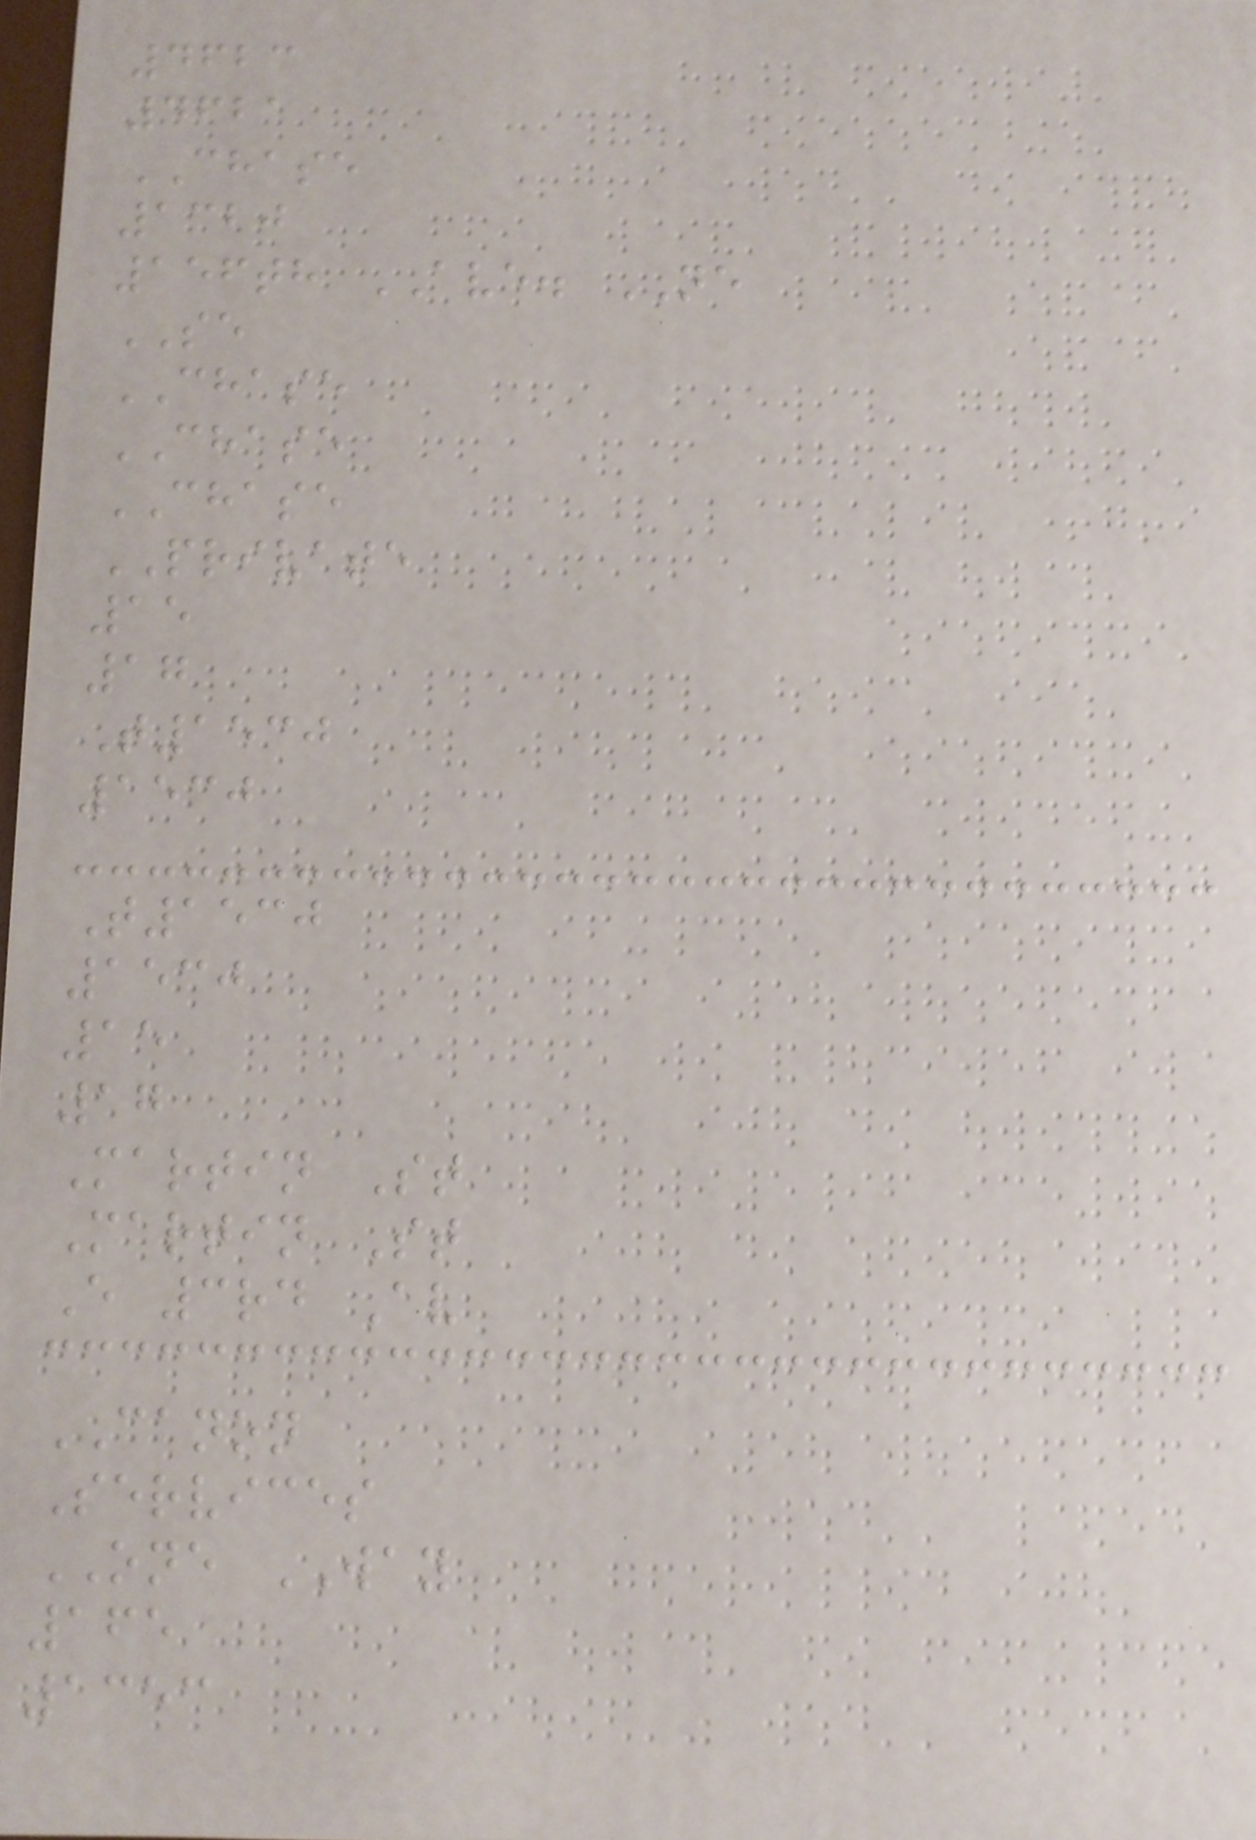4623
4621
CHASE
1320
156th AVE. NE
SE
CHASE
CHASE
CHASE
PRIVATE
15
17
T1530
1530
T1530
1530
15
17
Martin St
Martin St
E 3rd Av
CANON
Services
ONE WAY
165
1353
